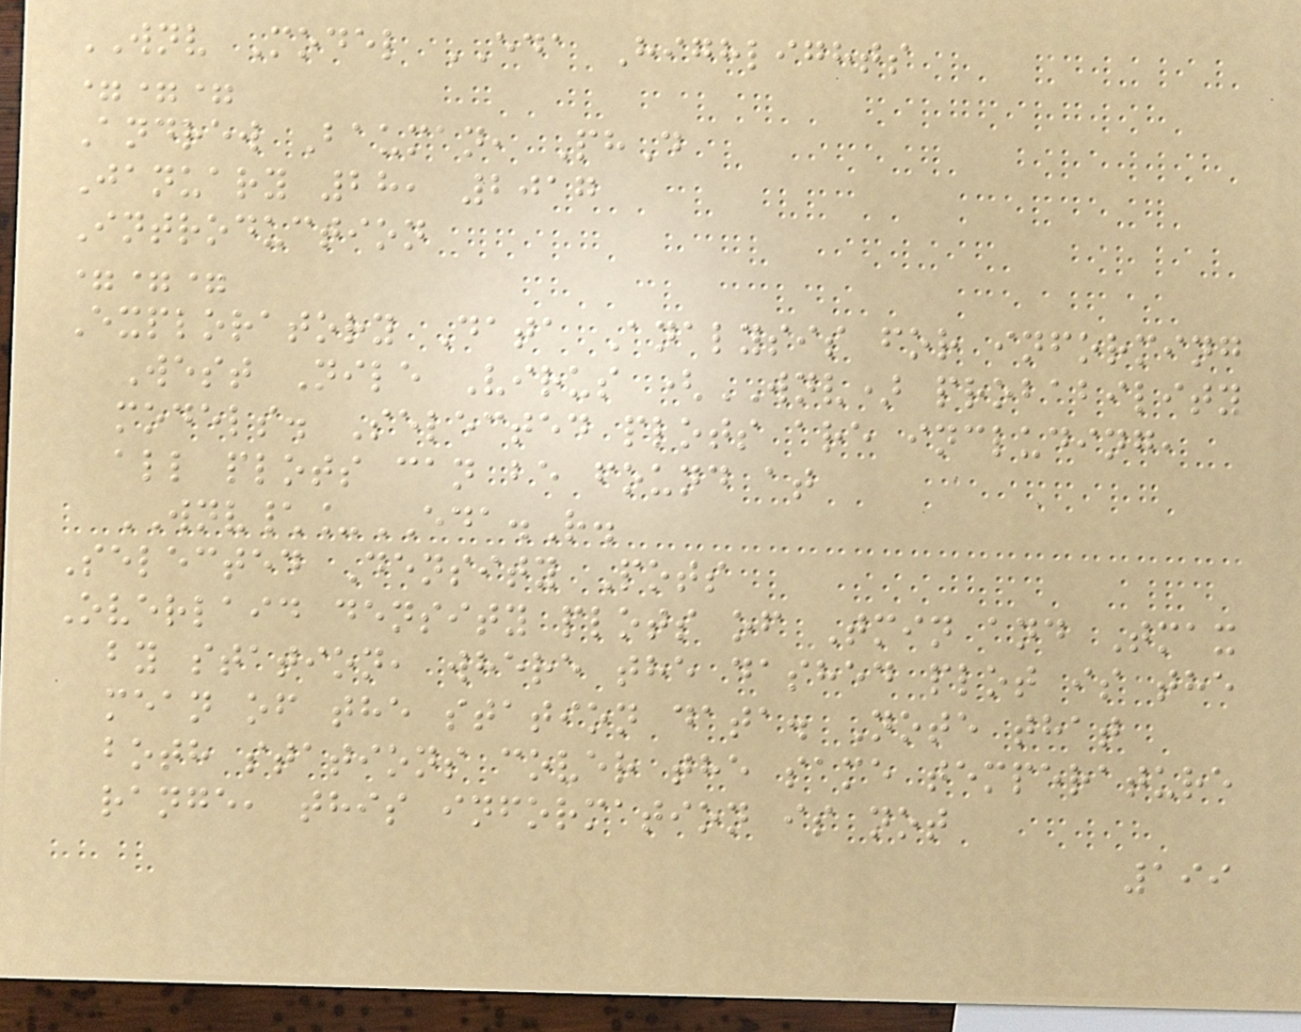WNV Model EDA Highlights
===
Andrew Bauman, PhD
January 28, 2017
Introduction
===
Exploratory Data Analysis for informing
West Nile Virus (WNV) probability
models. Selected plots are including,
all plots can be found at
WNV\_EDA.R.
Selected Density Pots
Overlaid density plots of Tmin and Tmax
by station, where the dashed plot is the
mean of the station data. Note that
both stations cover the same temperature
range, this information is not
199
